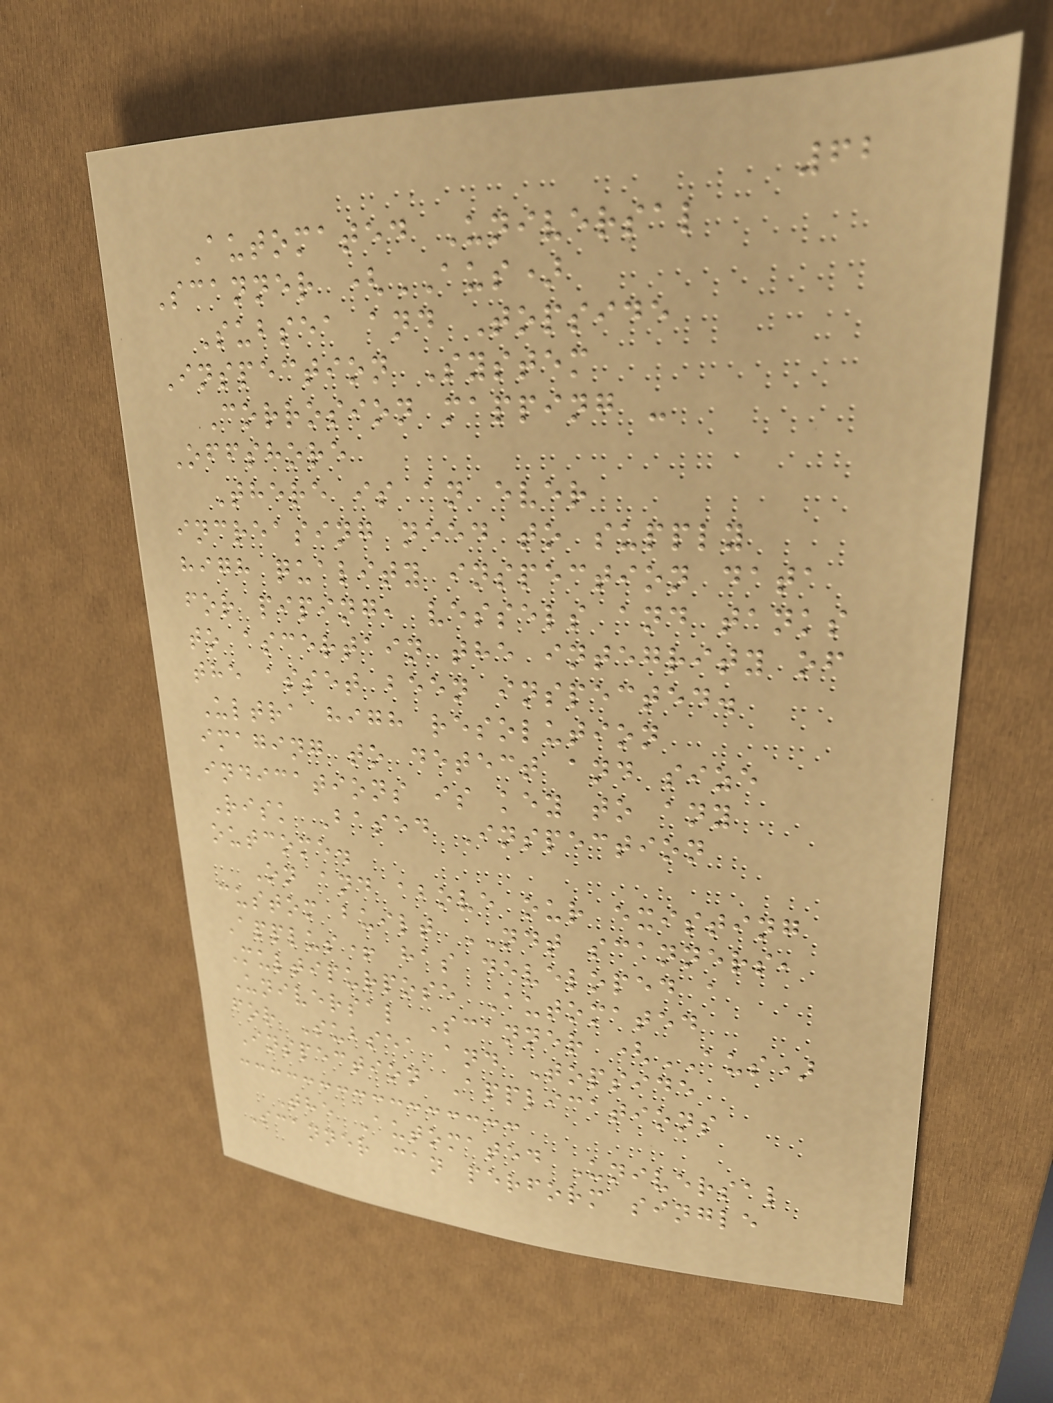62
Automated Universal
Scanner (AUS)
Subsea and Topside
Inspection System
Corrosion mapping -
Offshore
There is an ever
increasing need to supply
high quality inspection data
for piping, vessels and tanks
to ascertain the integrity of
the asset been inspected.
Ultra high resolution
imaging to detect and size
indications is key to any
Risk Based Inspection
outcome.
On and above our existing
custom built NDT scanners,
Applus+ has developed a
Multipurpose Automated
Universal Scanner (AUS)
for Subsea and Topside
Inspection Applications
The Automated Universal
Scanner can perform single
